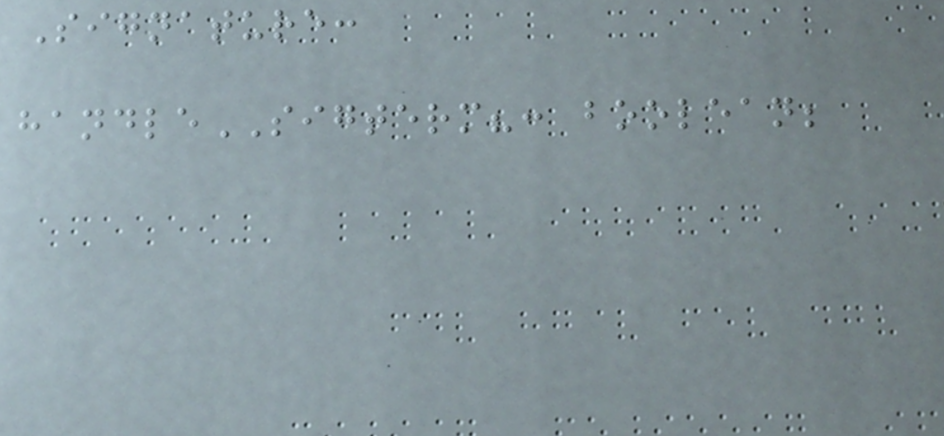Signature:
handleSIGTERM?: boolean;
